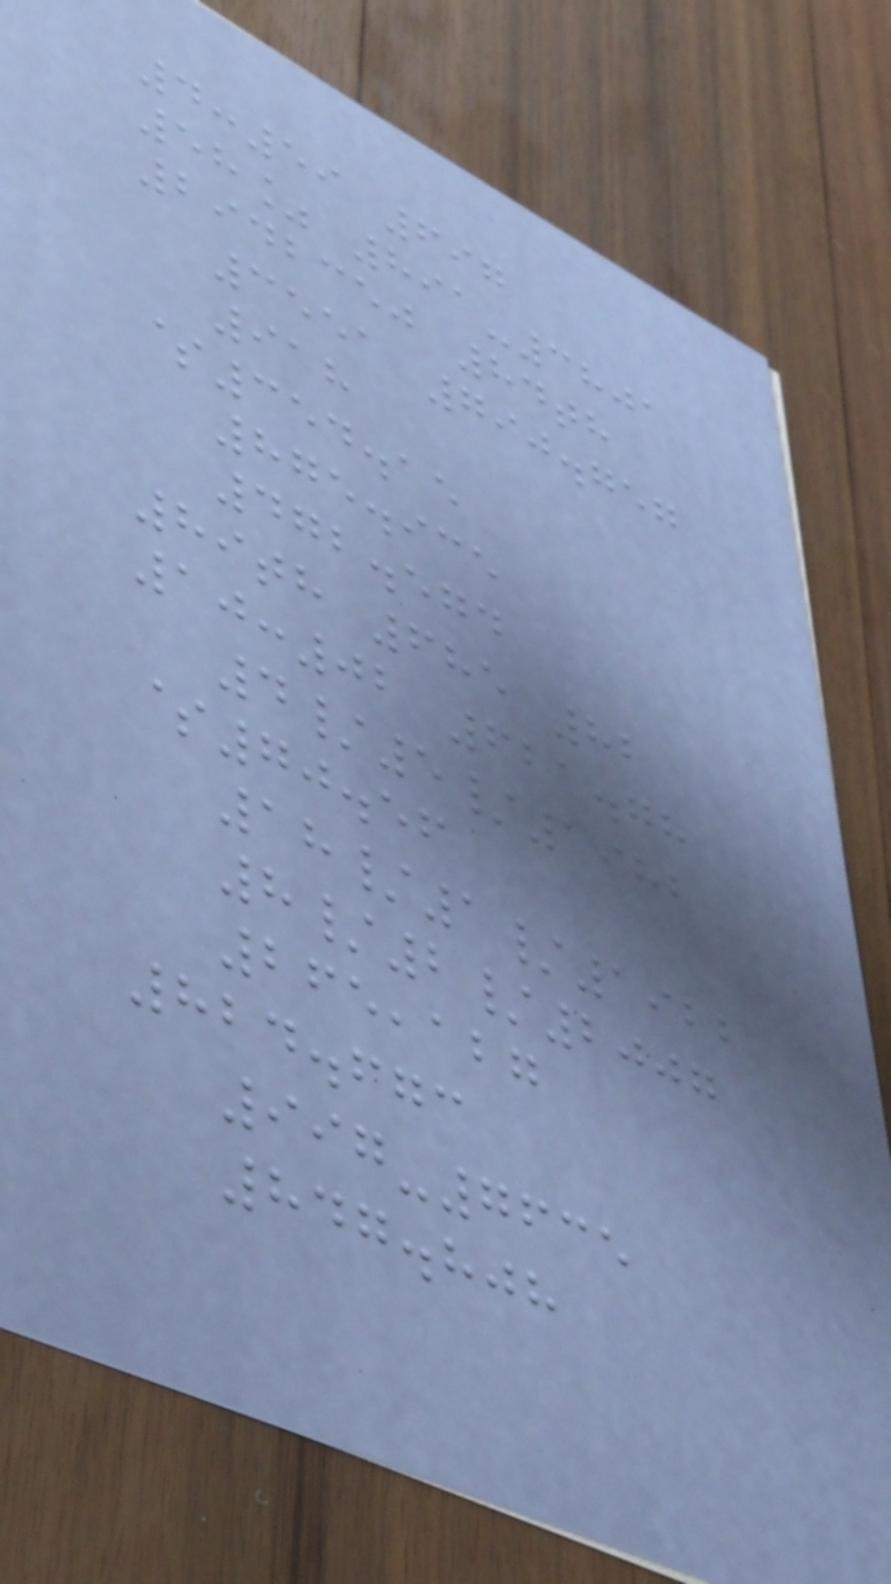4:59 697
58% 891-3801
2942350 84th
3551 790.757
918
$354.15
875.935
472.574
89th 685 82
10:02 621.78
4/5/1982
$70.56
18/1/1922
8/2/2007
265,127
824.673
997-7635
847.808
